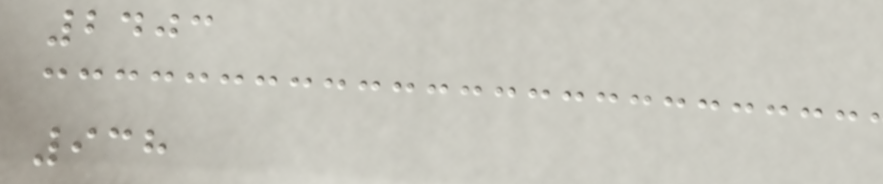2403
938
